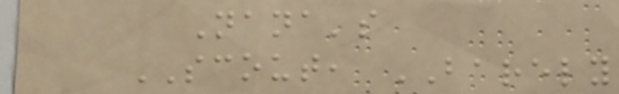Nana's
SCOUT, BARELY
